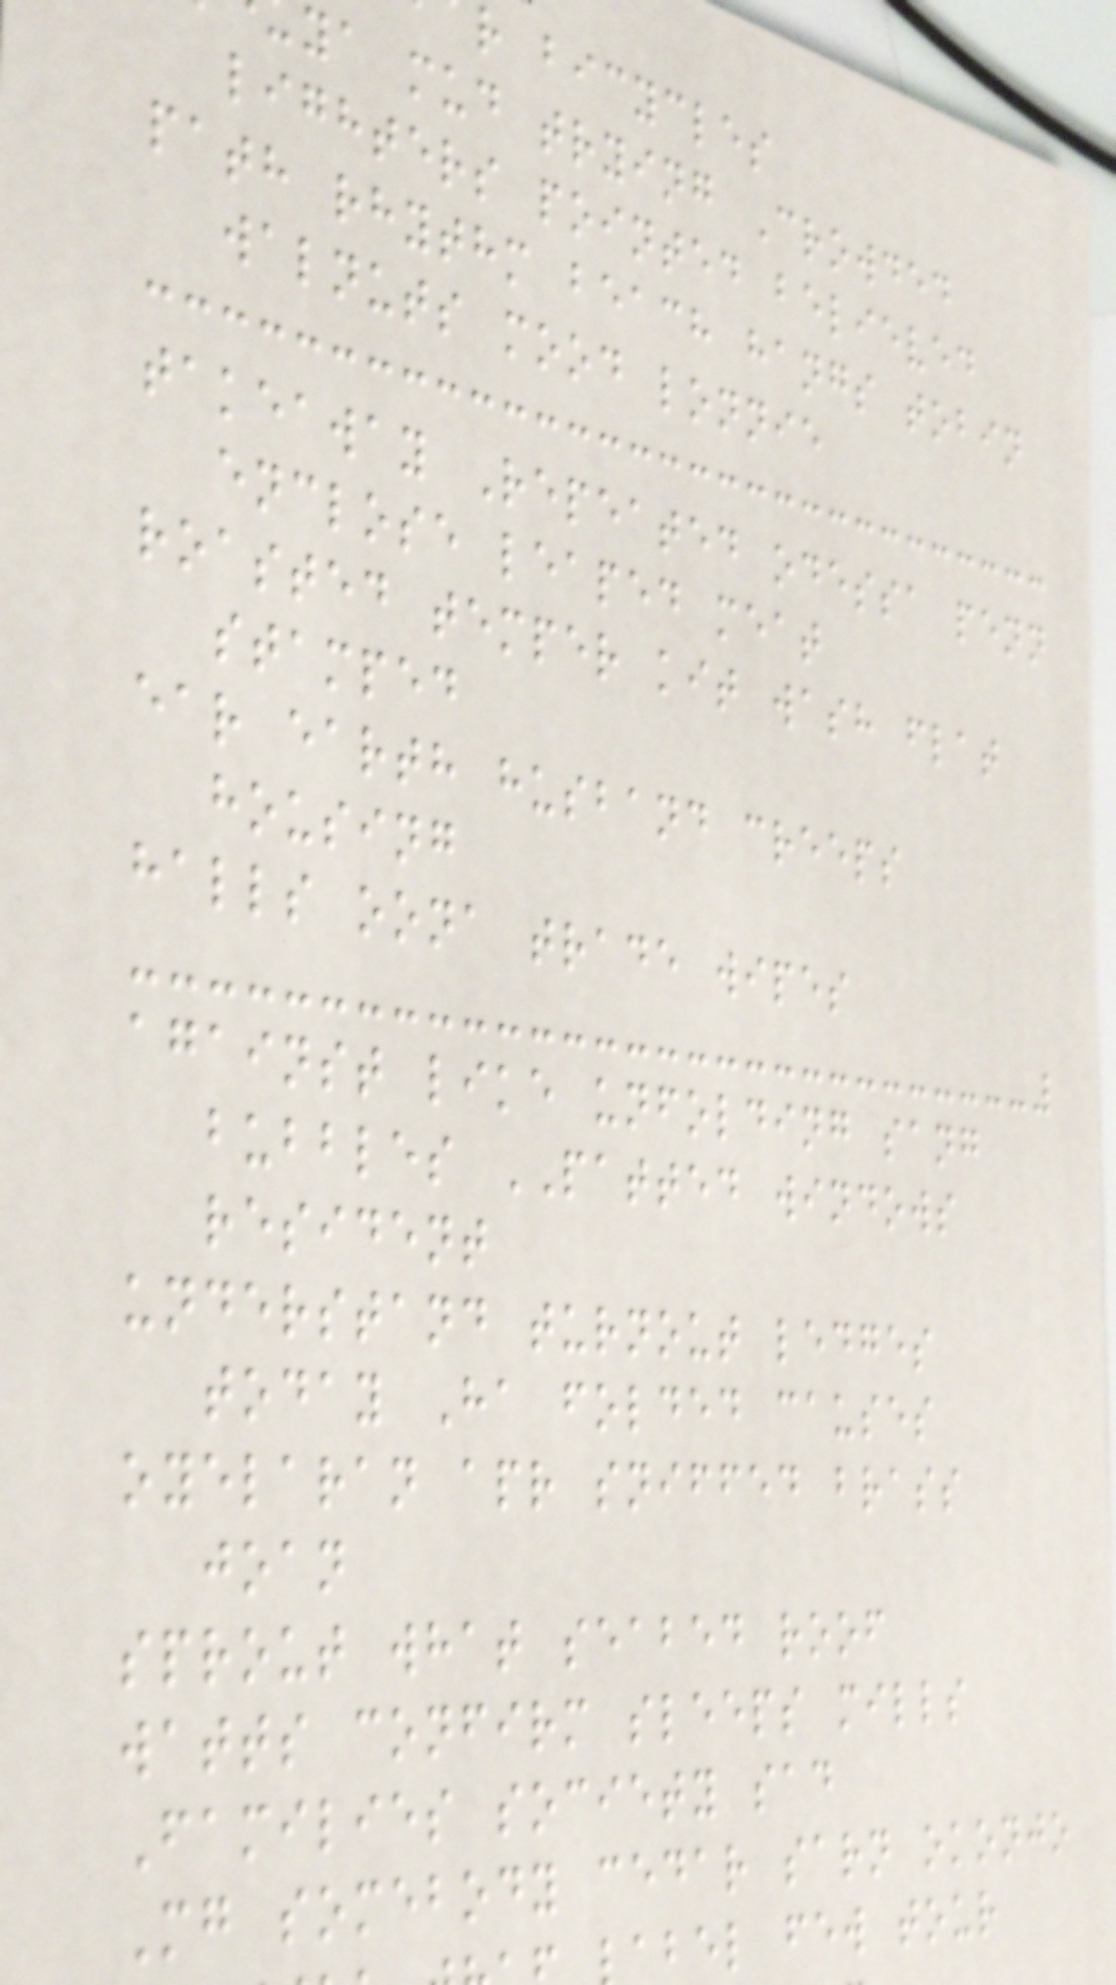r bicycles
ya mud trying Crowded
lighters pointed believed
path rhythm beach hangs tobin
walnuts mood lonnie
takeaway Repeated odessa penn
enclose leaped meat
roasted temper kit wash flat
stamped
ear earth husband creeps
housing
halls oona trade wipes
against like unfolding sang
bubbles PATTED windows
resident
understand turnout ledges
today Ha folded causes
oyelaran apr sniffed brass
joan
sprout what seabed roof
watts confirm sleeps mills
Families society sad
Mg somebody cedar sarn okonjo
abel few tour
